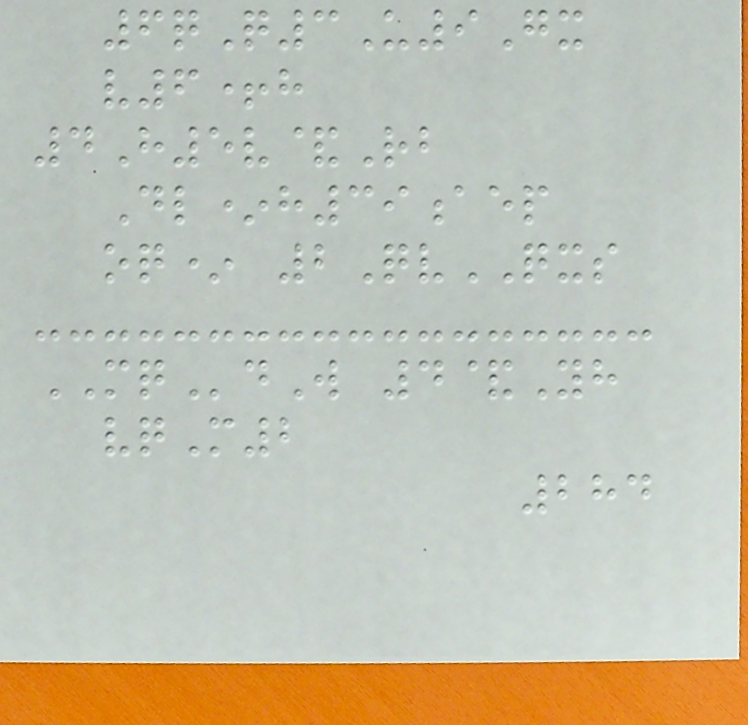6qQ3U9Gx
v6+h
4H5v&Rb
Dl*h39aep
oq* 2QvQXS
MQdW 4&Yh
vqM2
284
